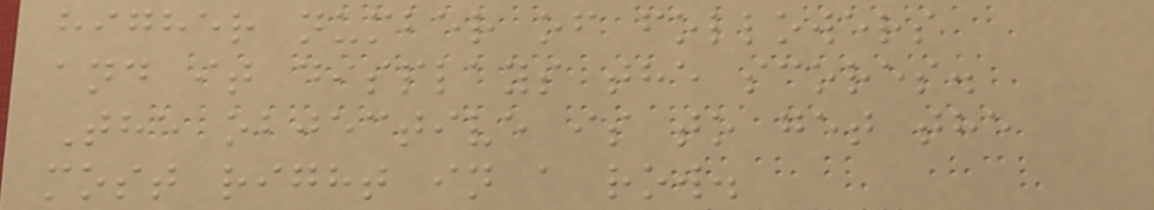higher number of followers
and it displays the scores.
The objective is to get the
most right in a row.
